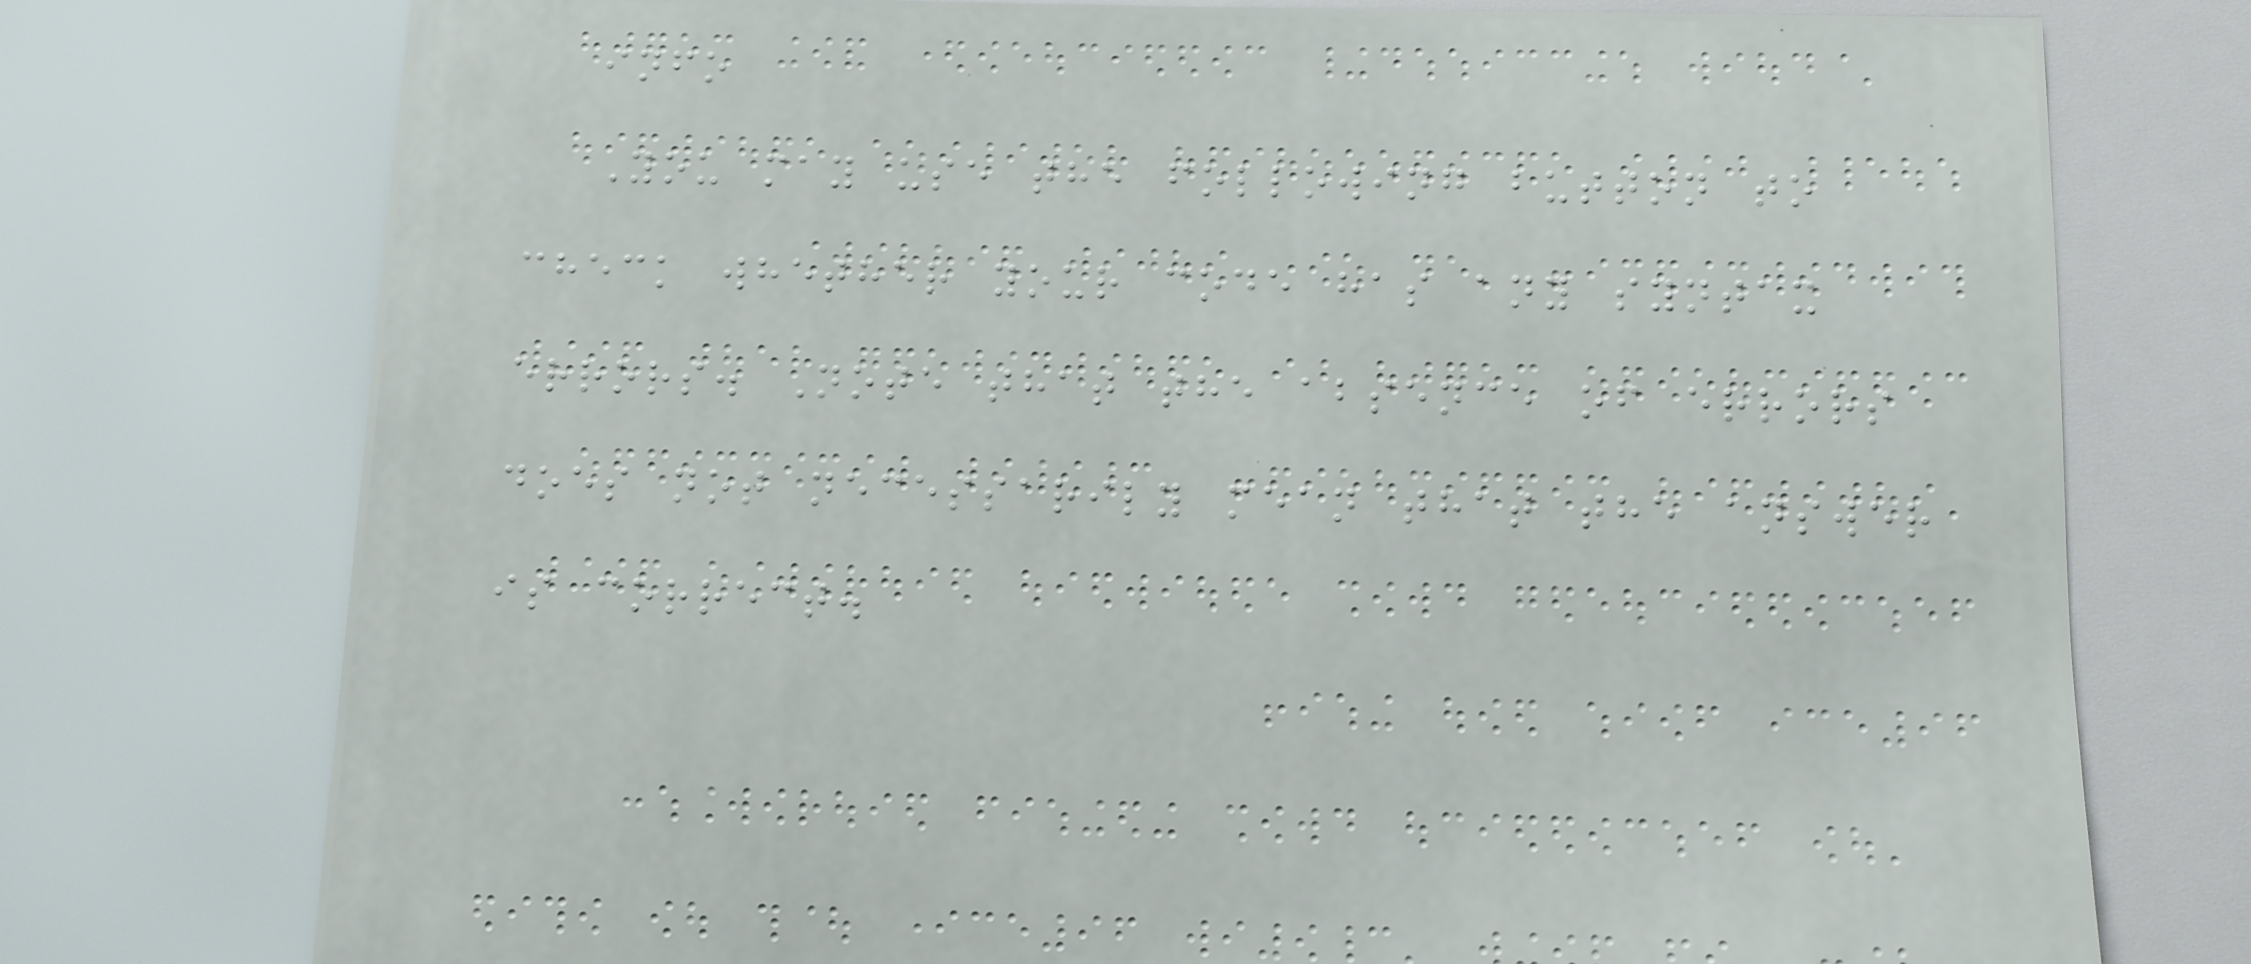info
You may use the following button to
check whether your code has any syntax
errors. Note that the absence of errors
does not necessarily mean that the answer
is correct.
